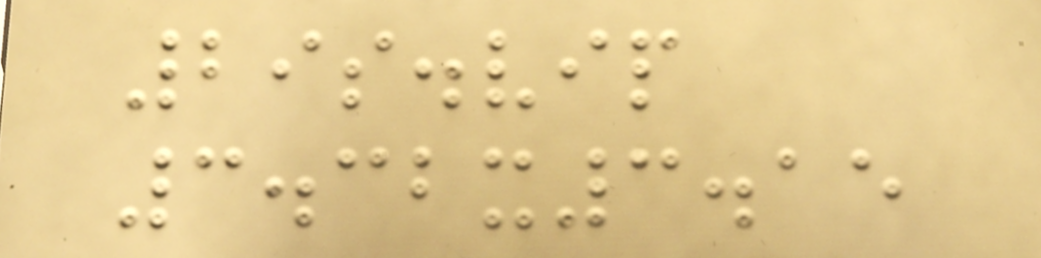29s.vip
3.32x3.15
